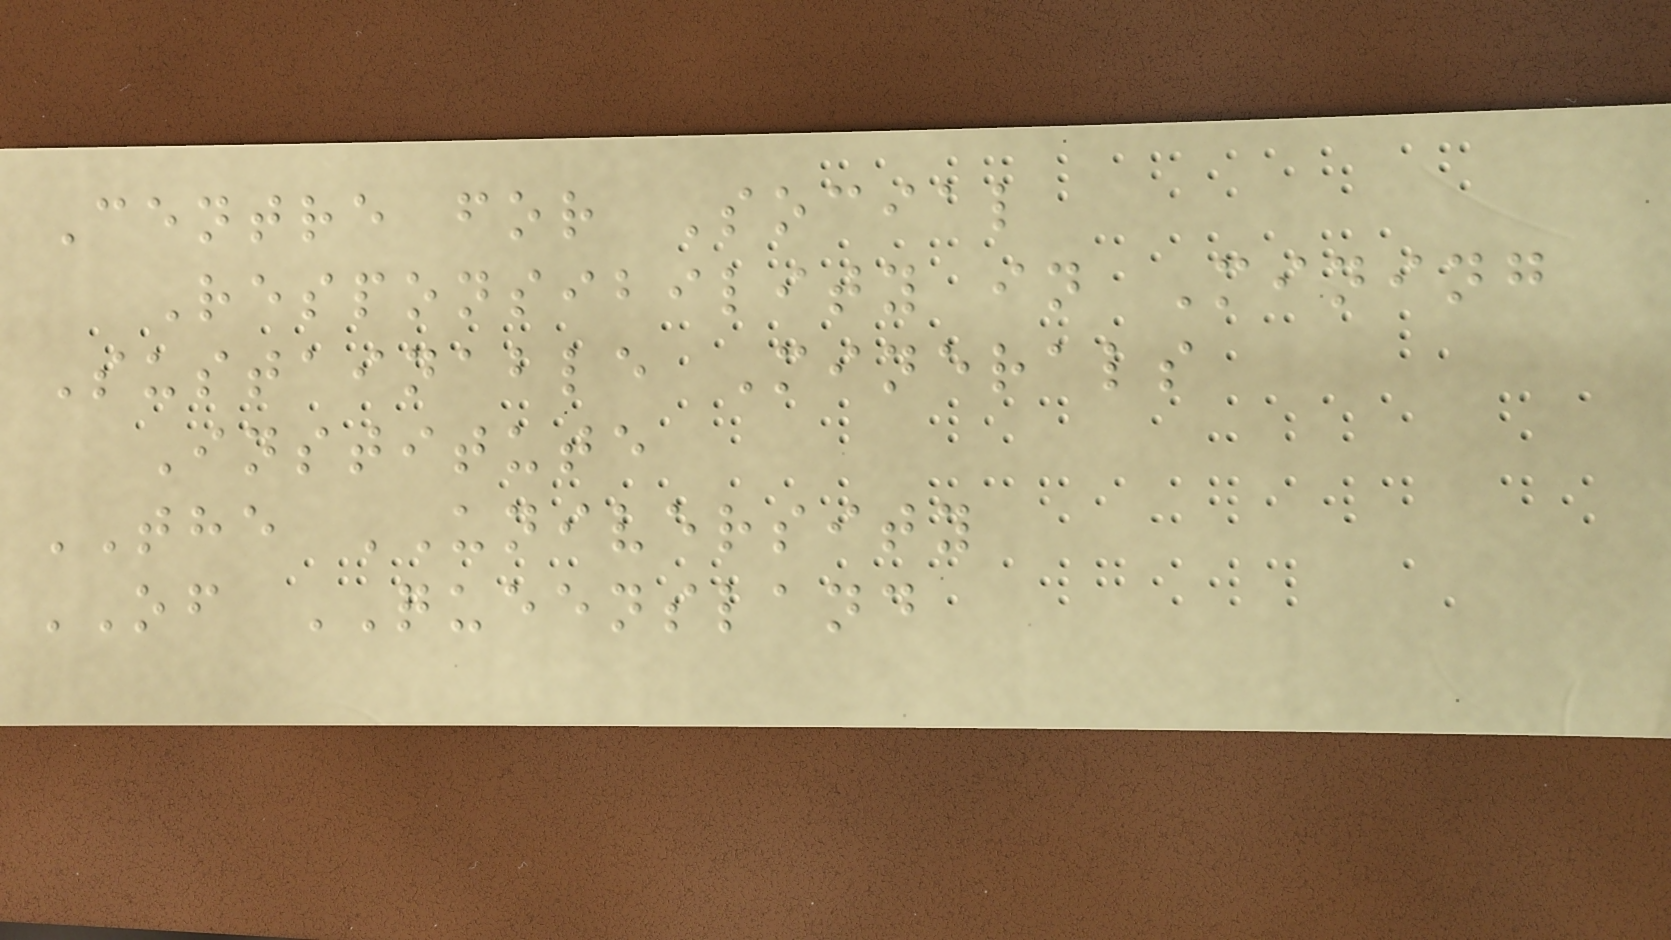Centre for Social
Responsibility in Mining
Sustainable Minerals
Institute
THE UNIVERSITY
OF QUEENSLAND
